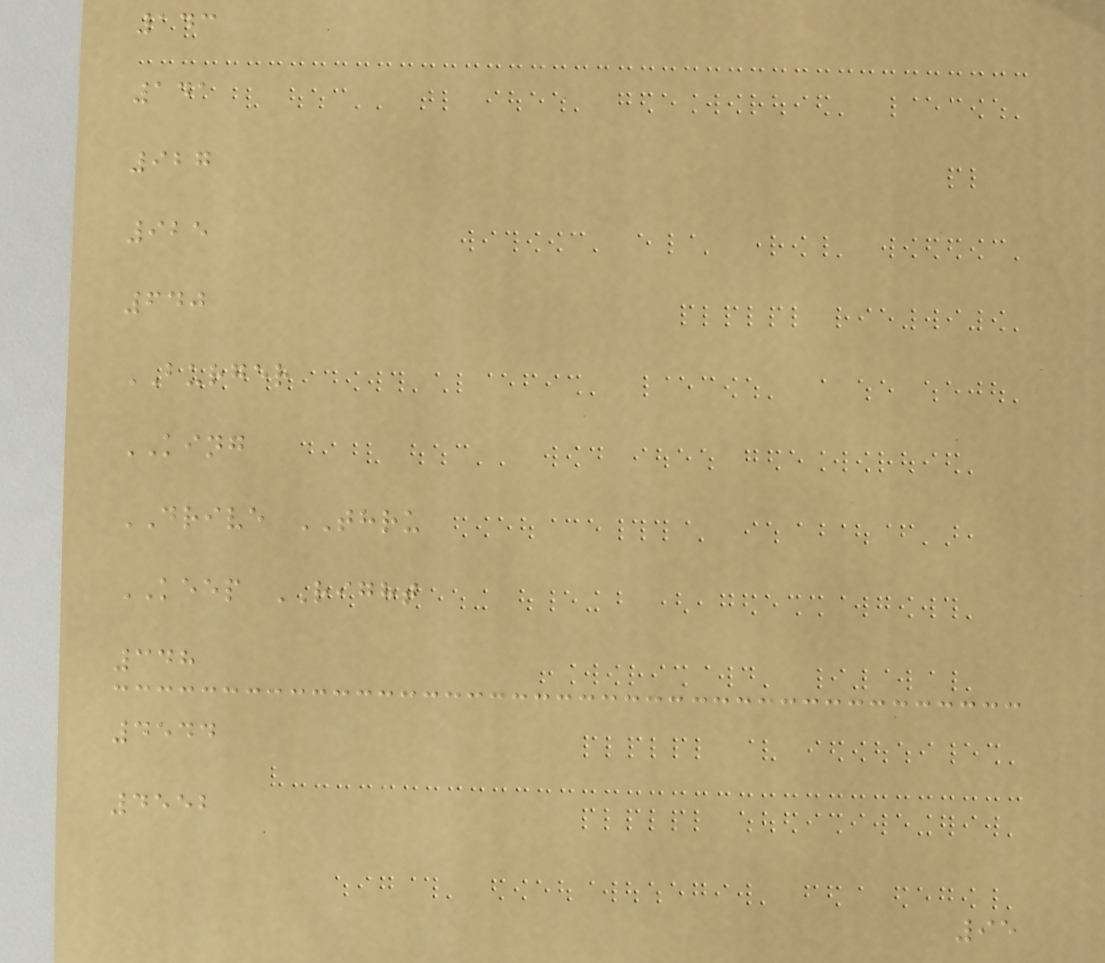143
141
927
925
640
BURGER
KING
DRIVE THRU
KEEP RIGHT
348
4544
4552
95
